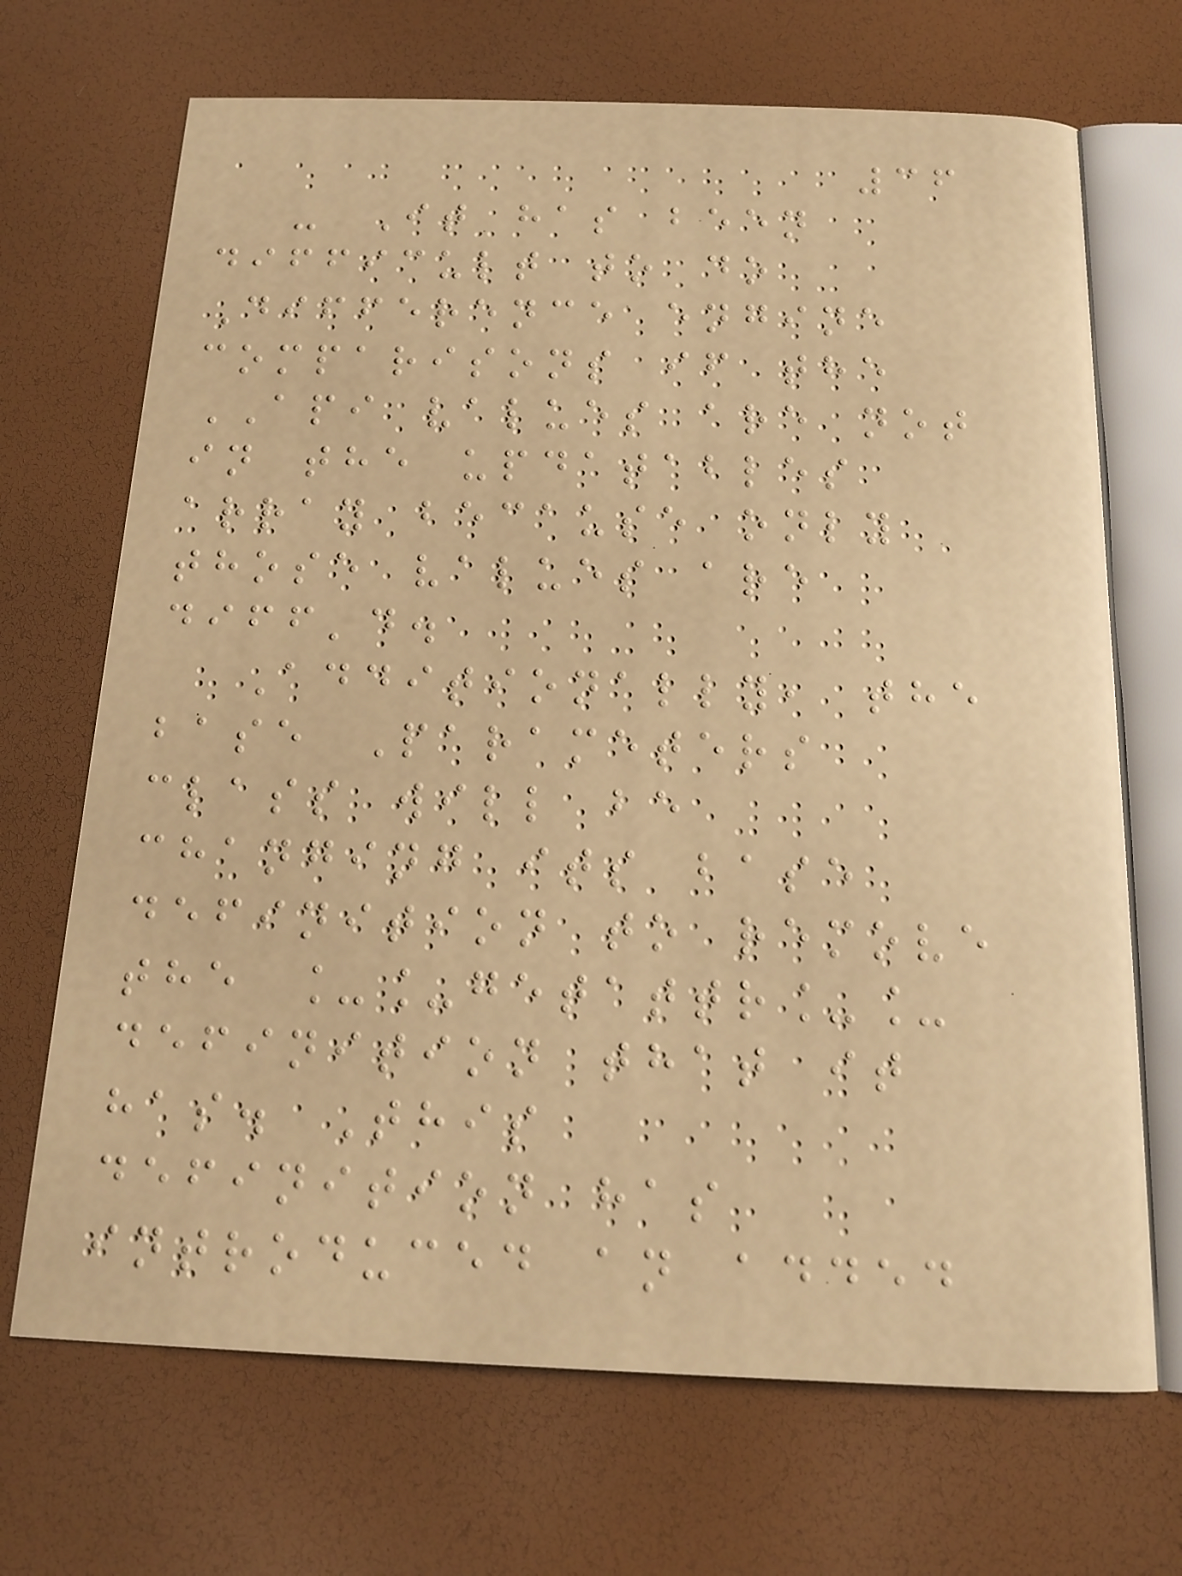36
- It has been
difficult to do
Difference engine
comparisons if the
API values are not
in the updatables
array because only
those values are
diff'd.
Additionally, the
base Parameters
class will be
changing its base
definition to remove
the __getattr__
definition that it
has. This
definition has
introduced an added
